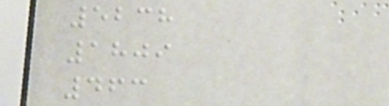5238
1809
463
